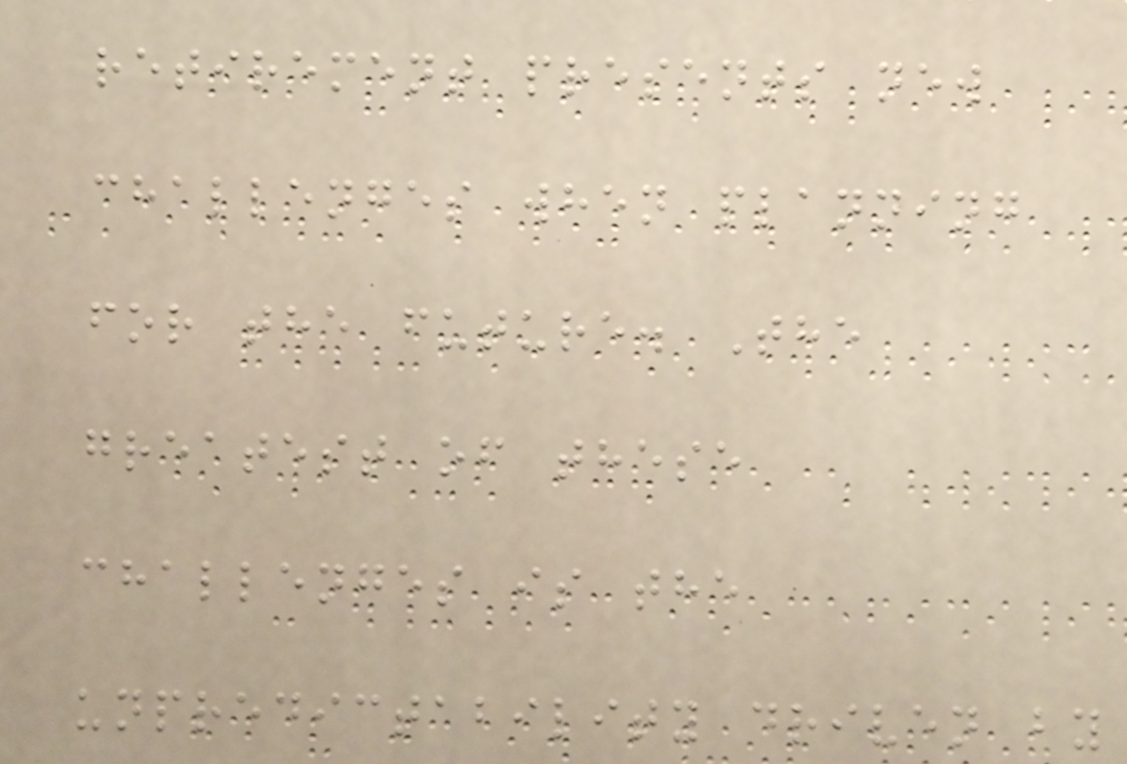retirement presents new
challenges when planning
for the future. The
greatest of these
challenges is the
unpredictability driven by
